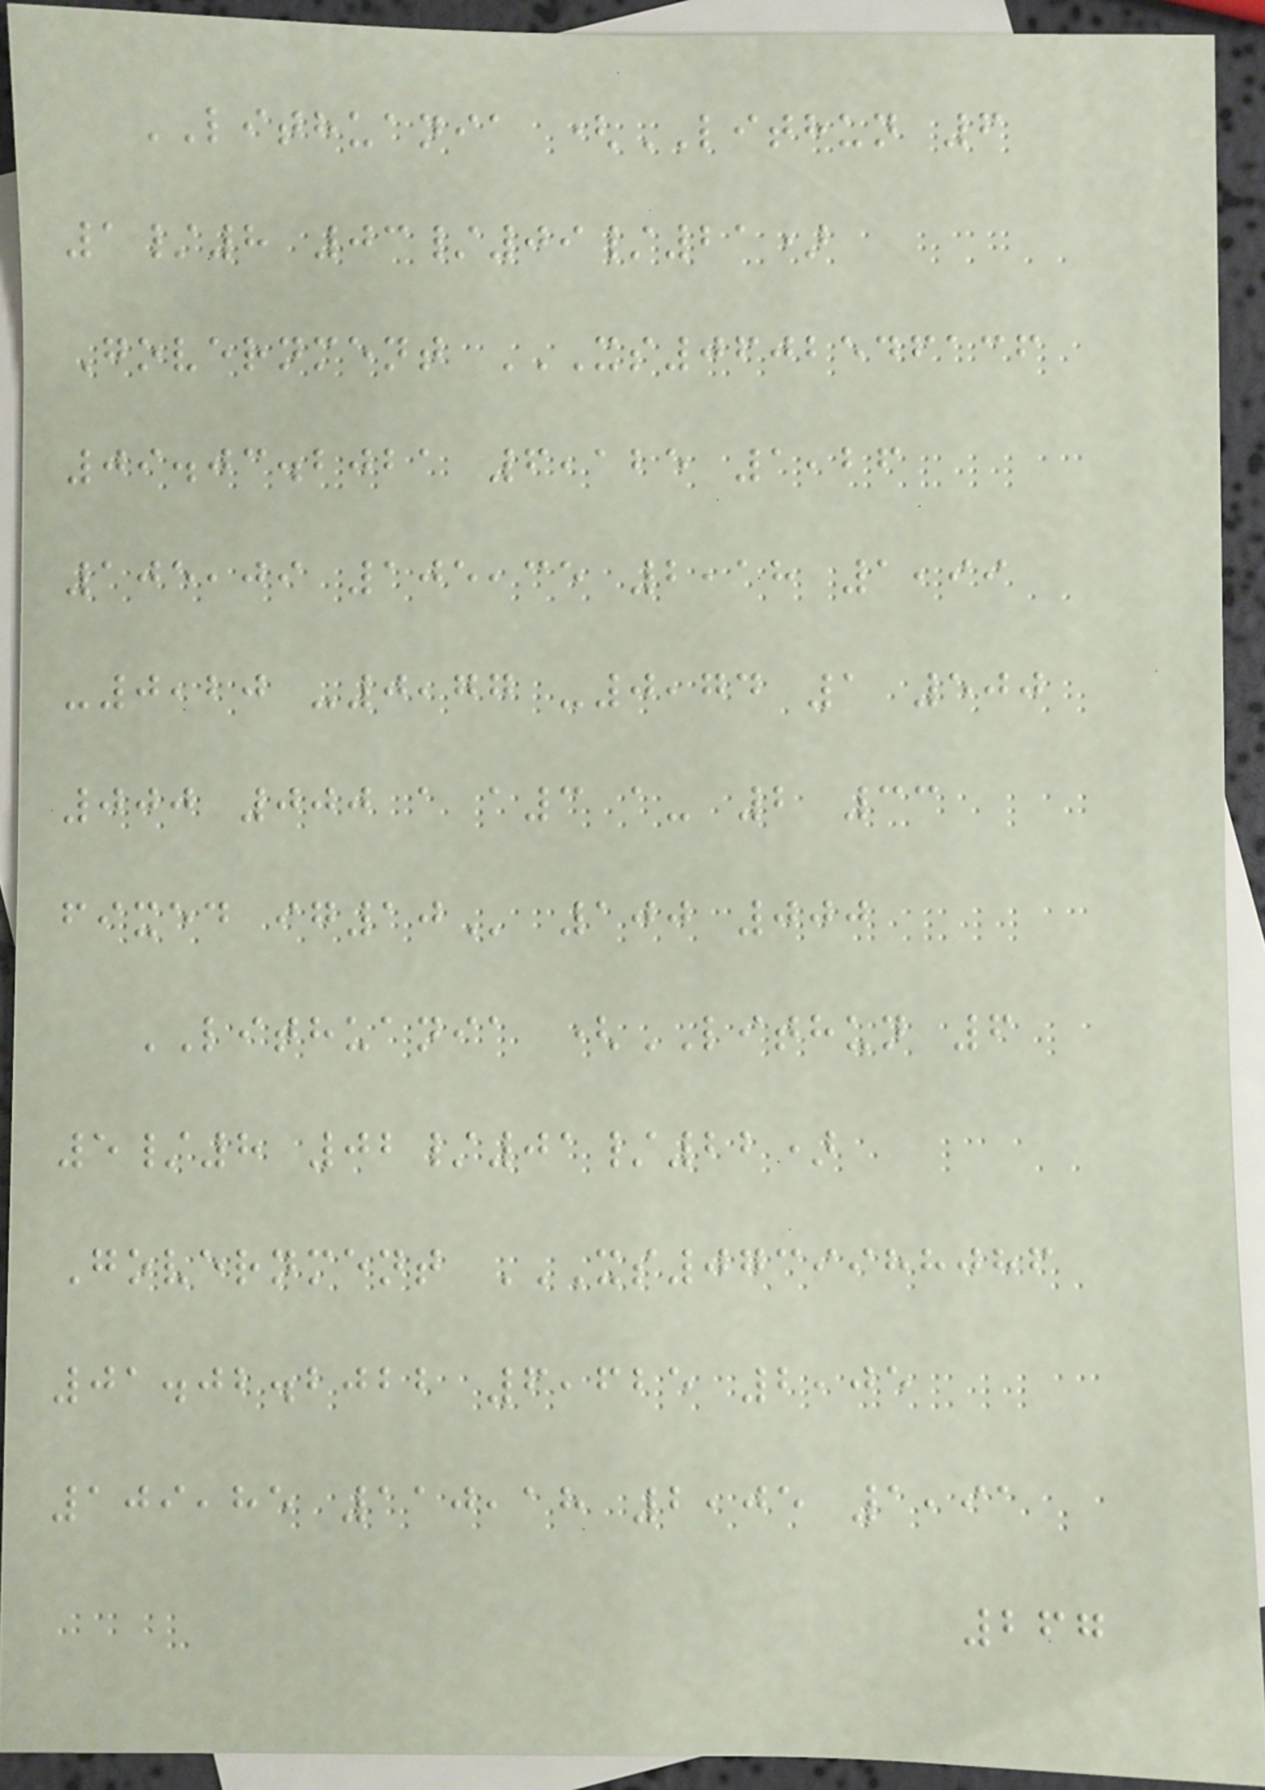LITHUANIA (LITHUN 6
1/8 03/09/21)
Government XS0602546136
09.03.2021 6,125 1,26
105,09 105,35 2,18 1,99
-0,20 -0,77 -0,74 1 500
000 000 A A3 A- 2 33
FIXED IG10 100 000
LITHUANIA (LITHUN 6
5/8 02/01/22)
Government XS0739988086
01.02.2022 6,625 2,05
109,85 110,18 2,05 1,91
267
